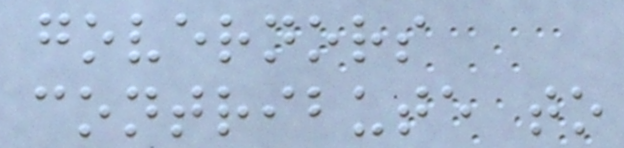governors
contribute to
